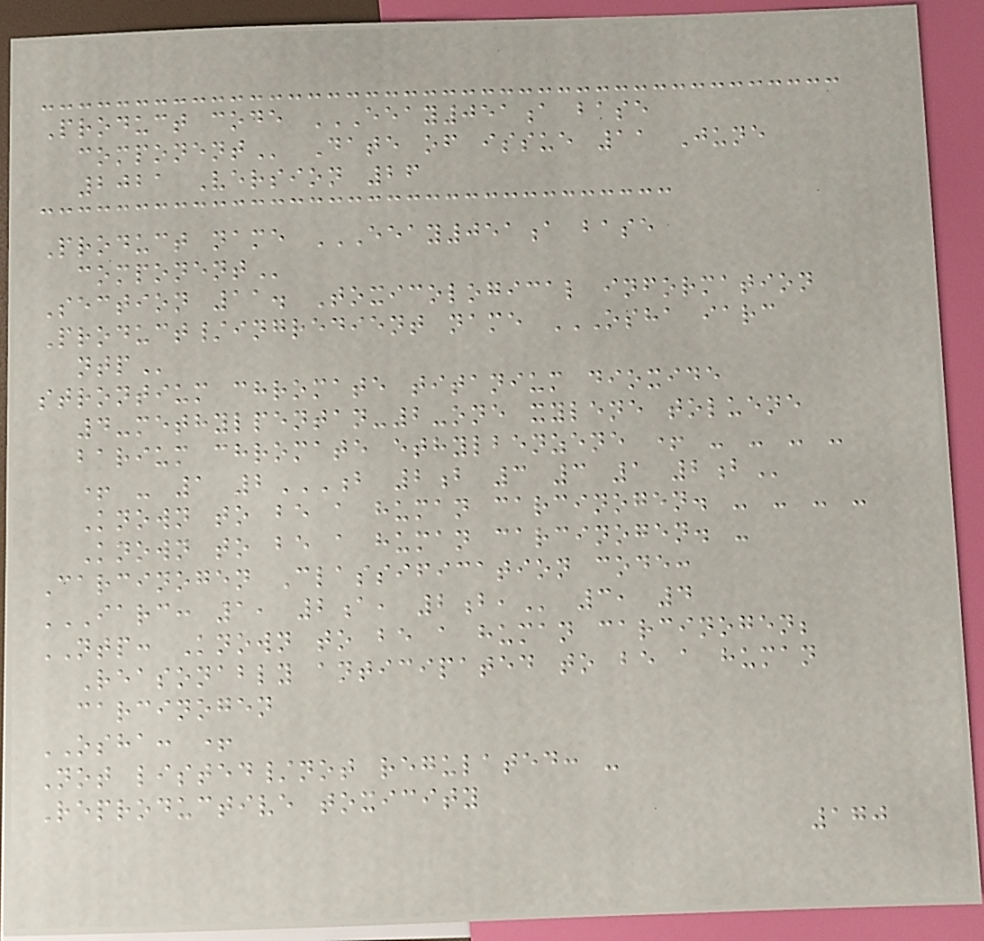Product code EEAY051A BASE
COMPONENT Date of issue 11 June
2021 Version 26
Product name EEAY051A BASE
COMPONENT
Section 11. Toxicological information
Product/ingredient name OSHA IARC
NTP
strontium chromate titanium dioxide
4-methylpentan-2-one xylene toluene
barium chromate ethylbenzene + - - - -
+ - 1 2B 2B 3 3 1 2B
Known to be a human carcinogen. - - - -
Known to be a human carcinogen. -
Carcinogen Classification code:
IARC: 1, 2A, 2B, 3, 4
NTP: Known to be a human carcinogen;
Reasonably anticipated to be a human
carcinogen
OSHA: +
Not listed/not regulated: -
Reproductive toxicity
170
